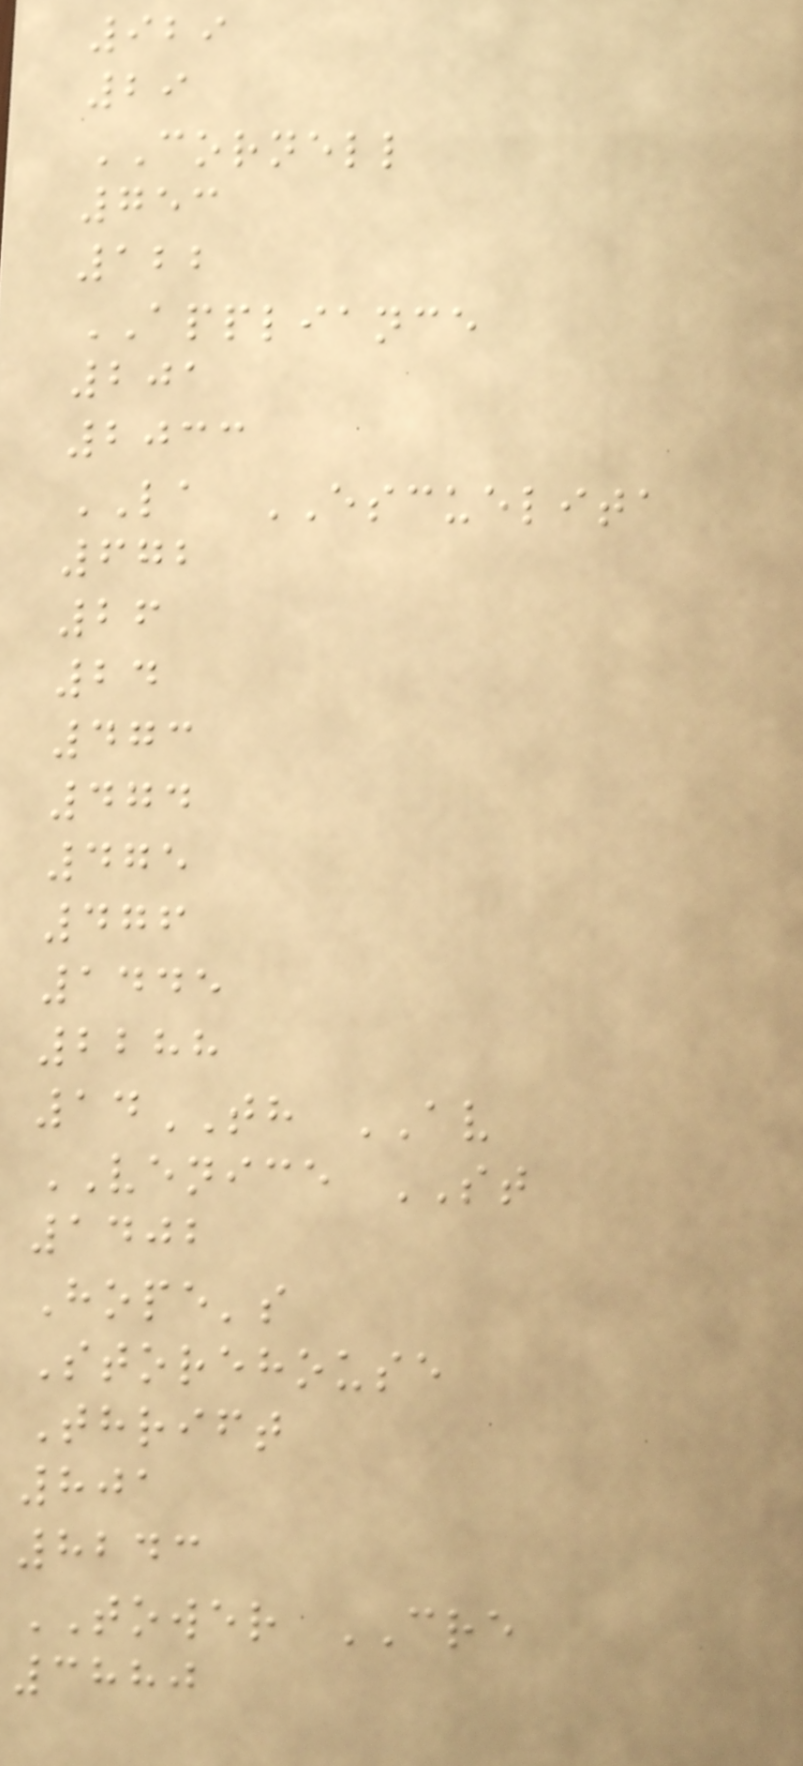929
29
CORNELL
753
122
APPLIANCE
201
2033
LA ESCUELITA
672
26
24
473
474
475
476
1445
2288
14TH AV
VENICE ST
1402
Hope's
Storehouse
Thrift
801
8243
TOWER CRE
3880
